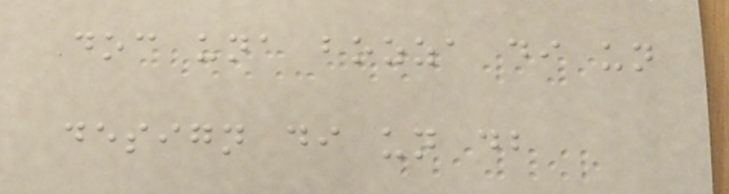doc una bozza di un
design di un db
